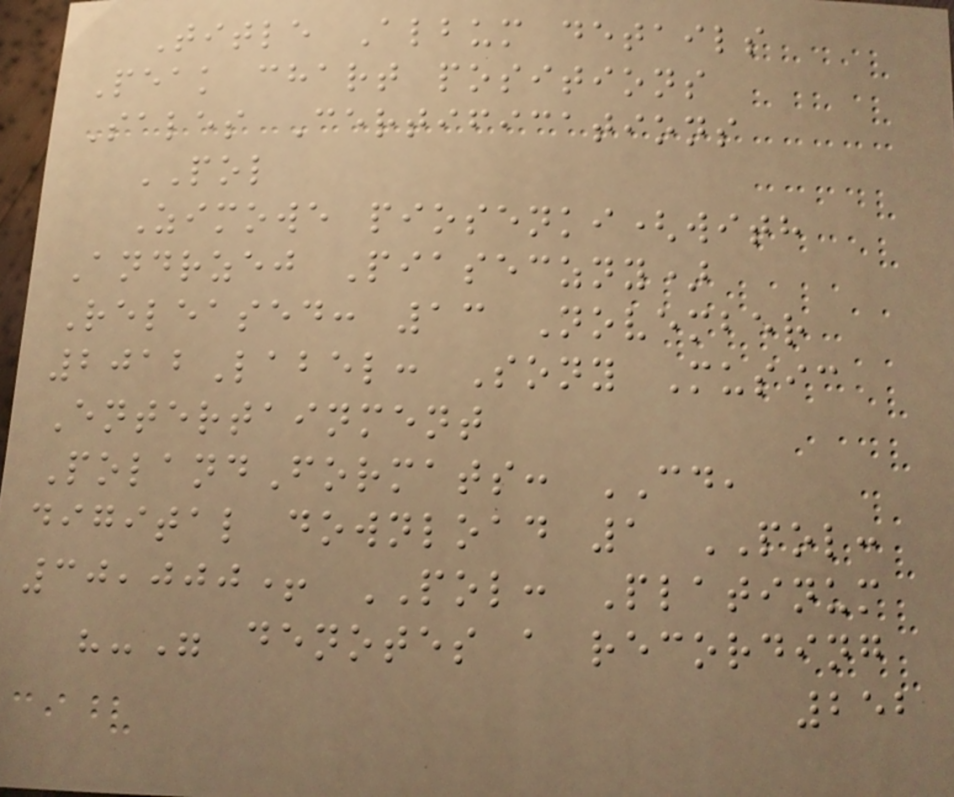Title Album details
Peak chart positions
Sales Certifications
POL
Zimowe piosenki(with
Andrzej Piaseczny)
Released: 13 November
2012Label: Sony Music
Entertainment
PolandFormats: CD,
digital download 1 POL:
30,000+ POL: Platinum
"-" denotes a recording
252
